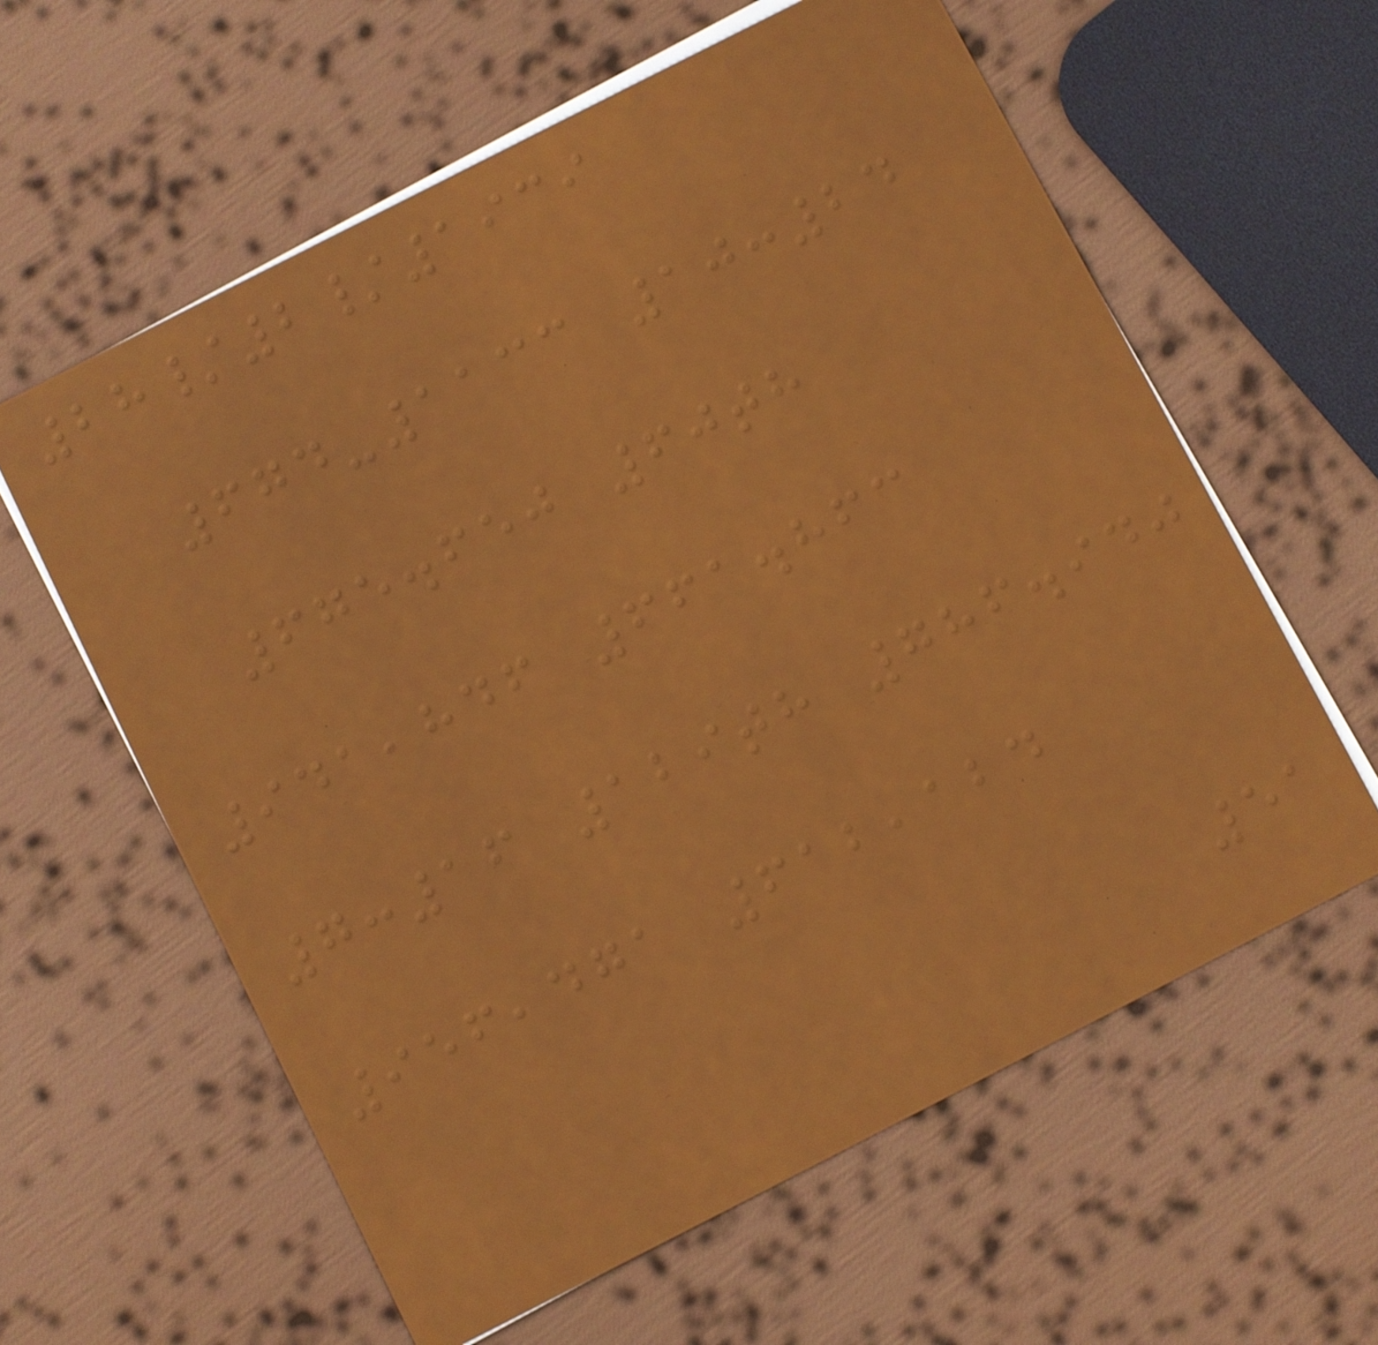28/2/1939
674-1133 10:24
675.650 60th
941,846 661.863
7:16 129th 786.940
956,471 612,124
51
